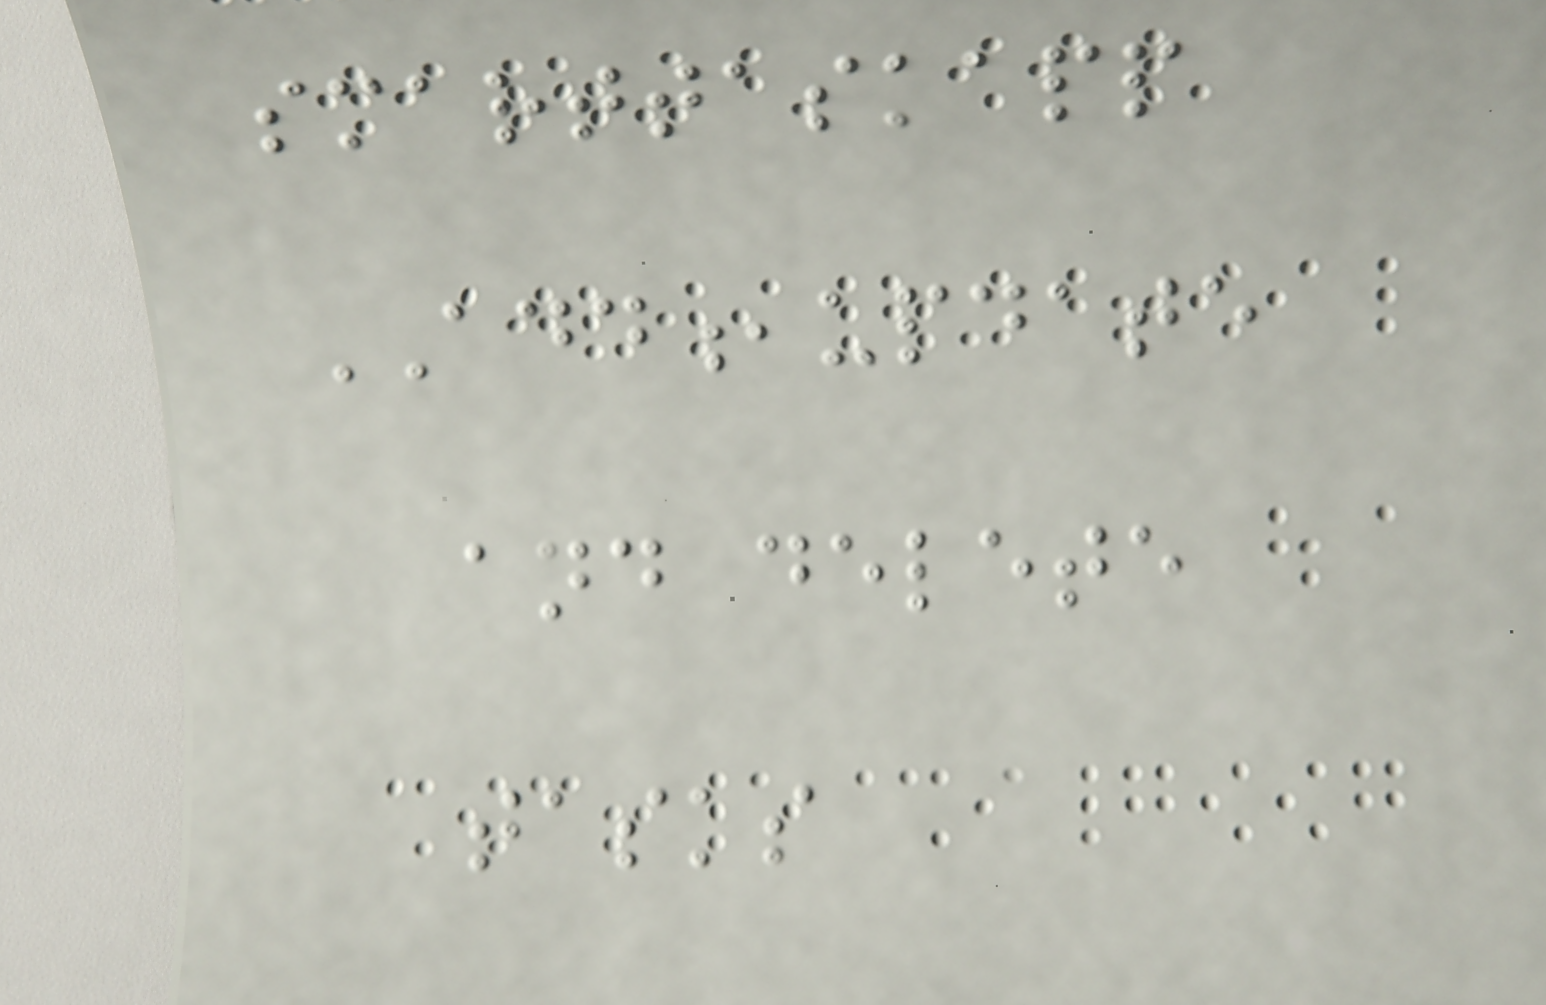smarttaskapp
ADD,update
and delete
tasks
